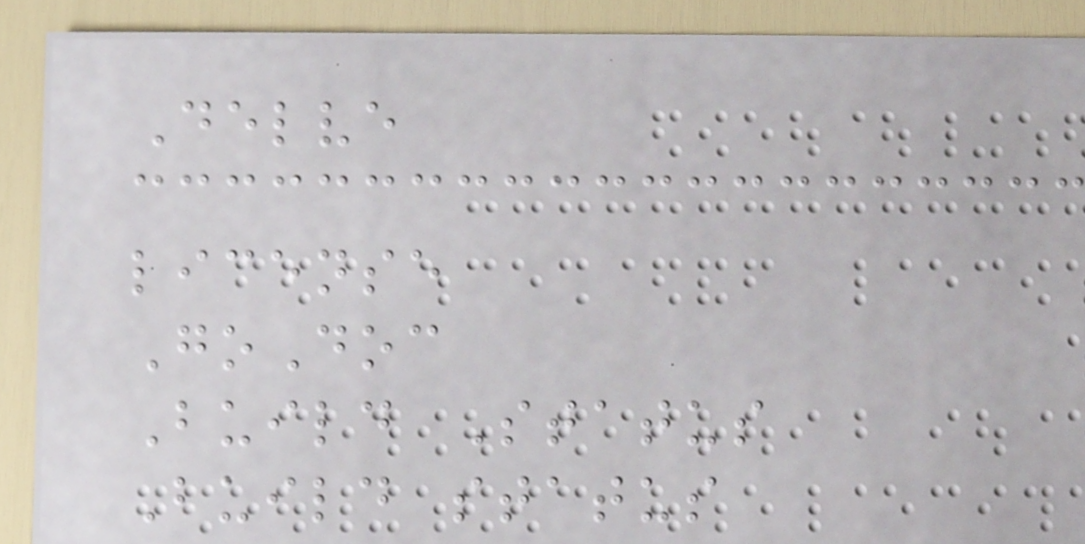Delve
license
GoDoc
Build Status
Build status
